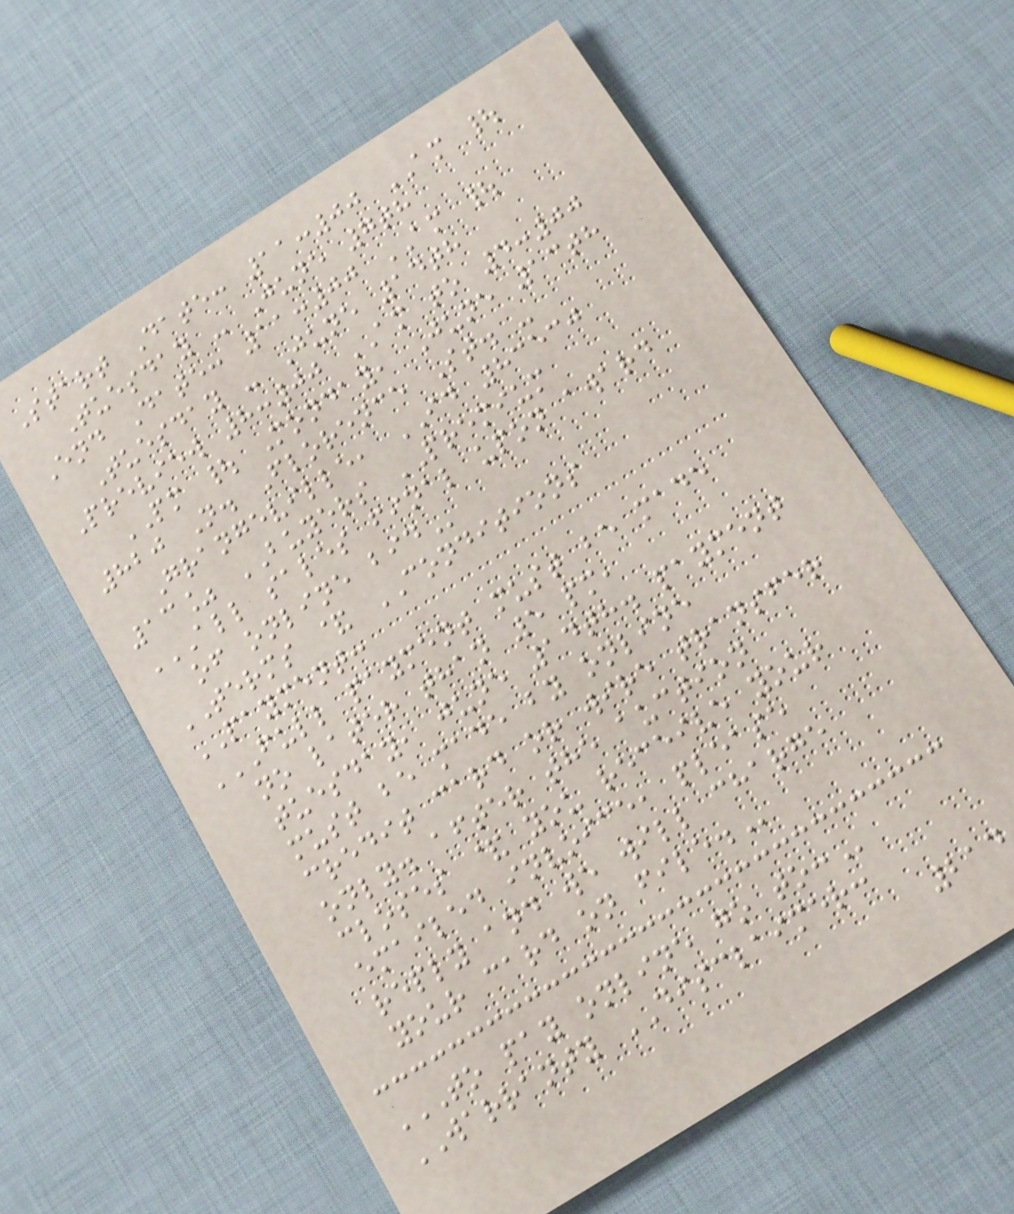Start Date: 11:00 AM |
Tuesday - June 7th
End Date: 11:00 AM |
Tuesday - June 14th
Preview 8:00 AM to 4:00
PM | Monday, June 13th
820 N. Florence St. -
Grangeville, ID 83530
13% BUYERS PREMIUM
ALL SALES FINAL UPON AWARD
OF ONLINE BID
TERMS & CONDITIONS
PAYMENT:
FULL PAYMENT MUST BE MADE
NO LATER THAN 5 PM,
TUESDAY, JUNE 14TH. PAYMENT
MUST BE MADE BY ONLINE
CREDIT CARD OR WIRE TRANSFER
ONLY. AFTER THE AUCTION
CLOSES & YOU RECEIVE YOUR
EMAILED INVOICE, PLEASE
REPLY AND WE WILL CHARGE
YOUR CARD ON FILE.
TO PAY ONLINE GO TO:
WARRANTY DISCLAIMER:
214
